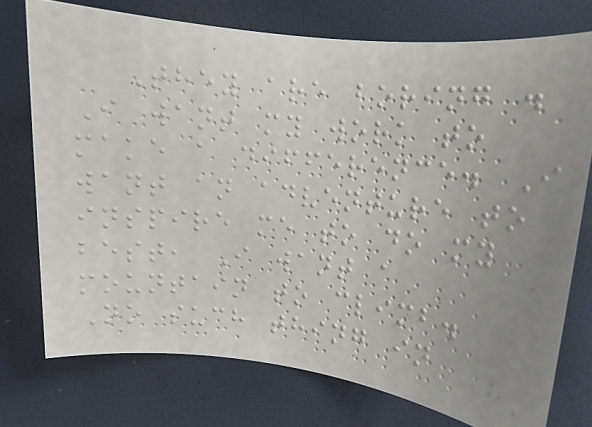They are boring .
I want my work to
make a difference. I
want an adventure to
inspire me to do my
best, I want a
mountain to climb.
No such thing in
